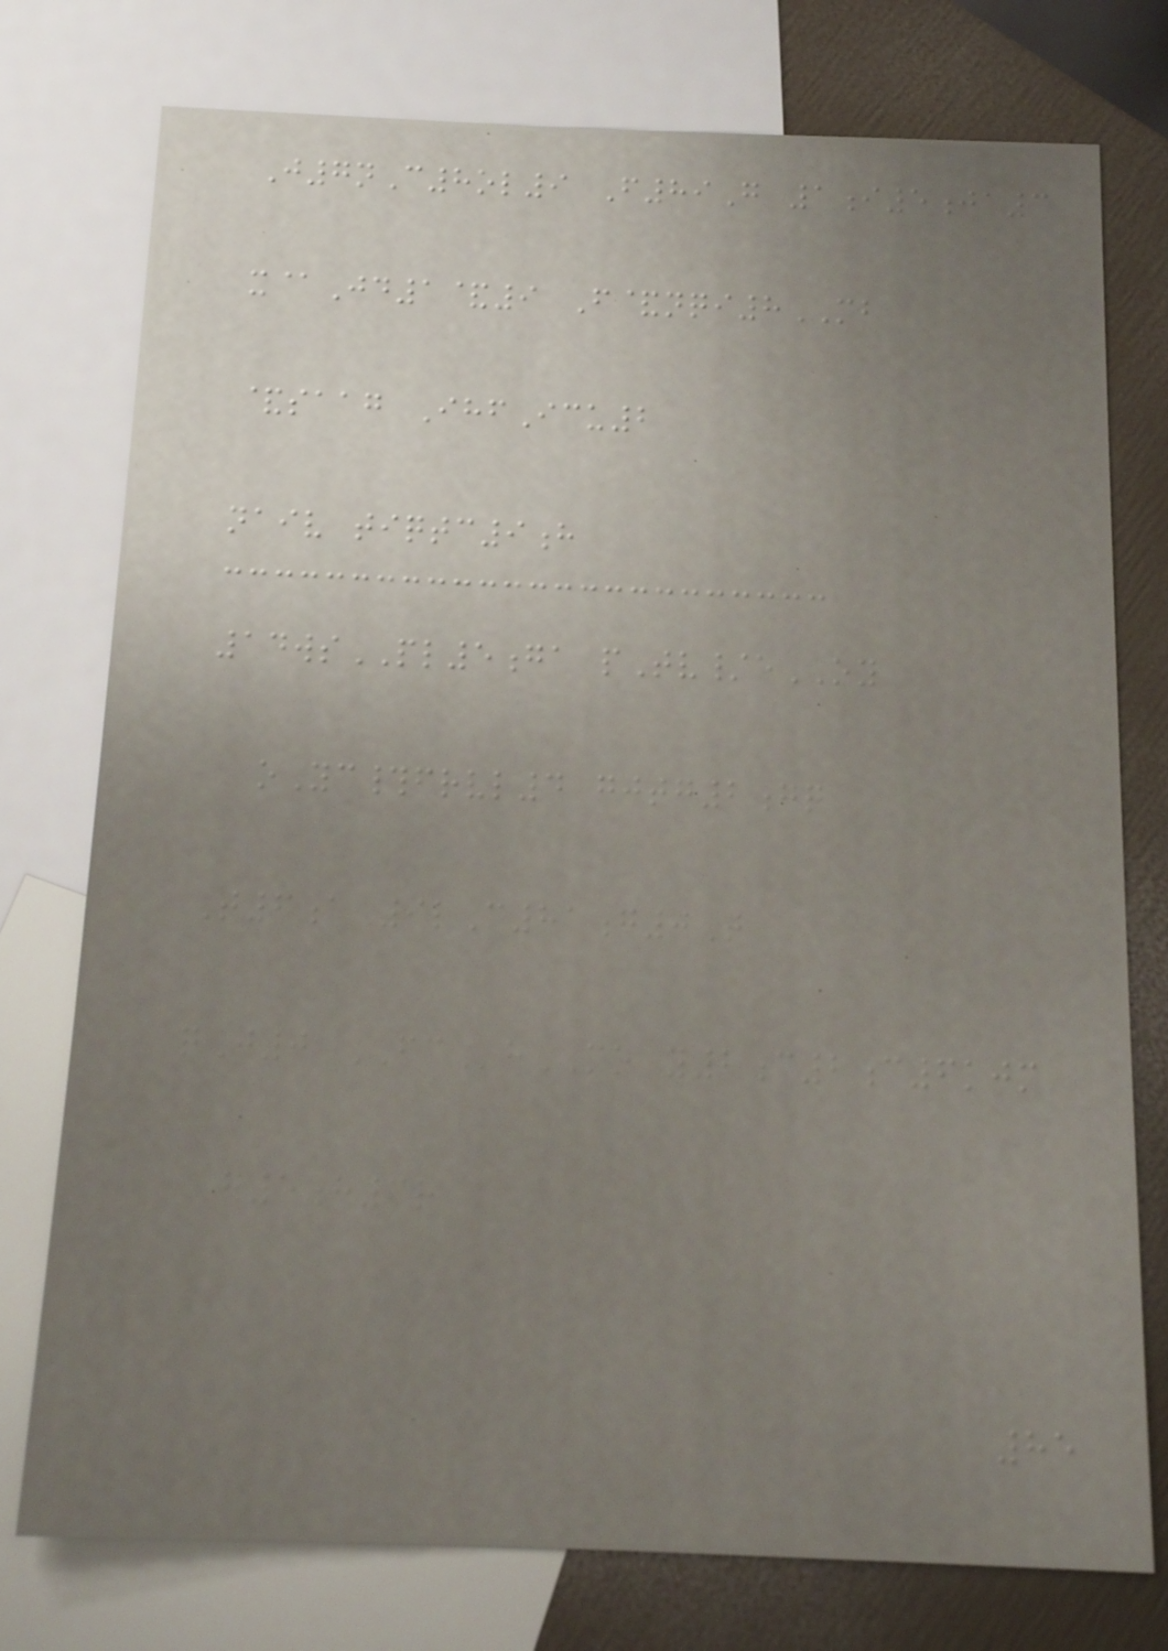J7nC8ol9 F89G 1i5ja3
x@Jd1&9 F&nqi8MB
&saag IhfIcu2
naiv tiqtc9h
14wsPL5ga pTv/eOY
oYc#frvl4 gjtg2gq
T6a 9lC81g0T
qJ0 FChMO y2c2c6kjm
g5h3r
85
